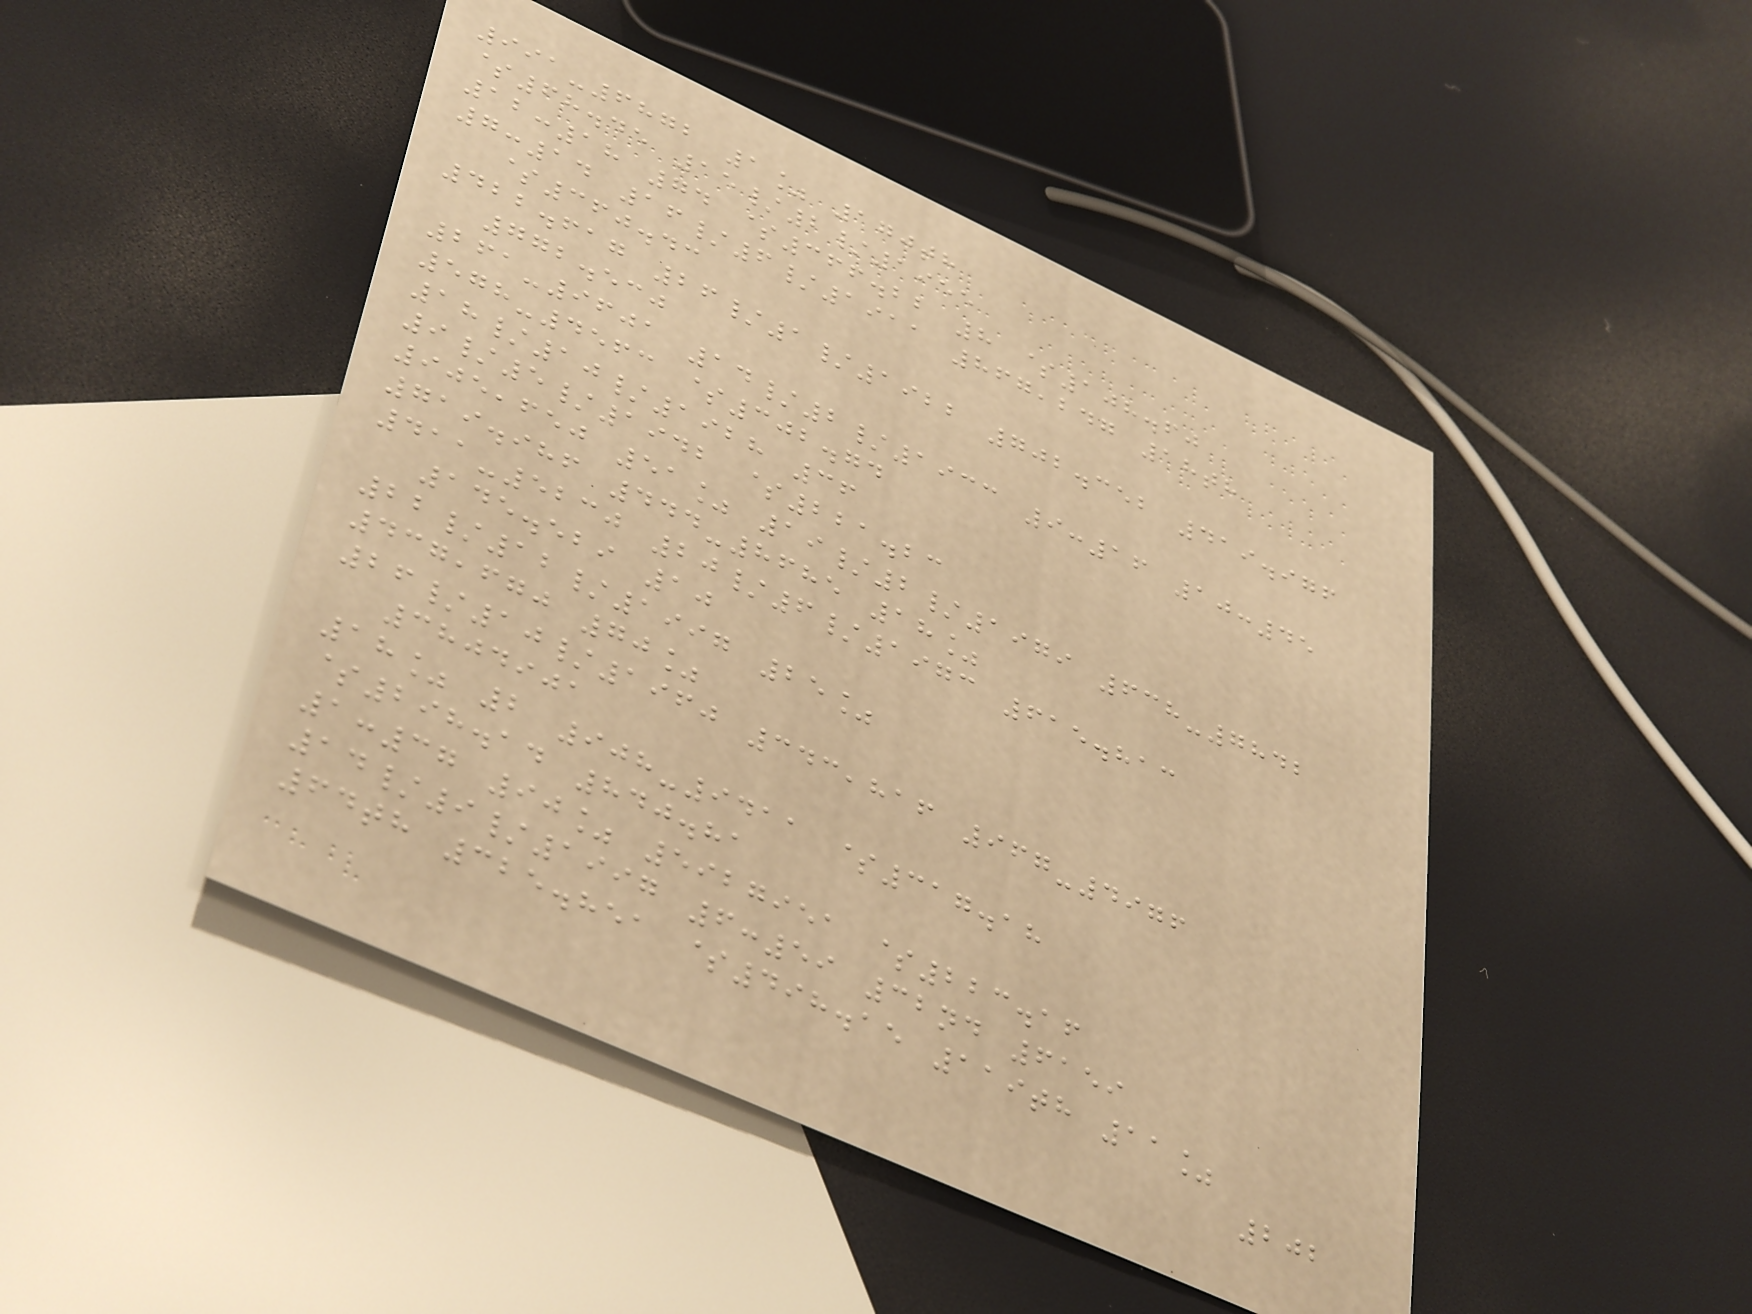991-6872 1% 170th
$68.45 15/2/1955
12:18 74 $366.22 8 $108.60
7:14 16/6/1911 867,247 18th
$360.43
422.617 26/1/1922 702.352 419.976
772.530
261-9601 14/2/1933 9:16 10:45
578-4563 $302.74
18/10/1928 36
9/5/1942 $221.23
905,650 51% 19/2/1979 638-7842
719.986 444-8685 18%
411-5230 20/6/1973 615.813
145.529 10
22/12/1997 25%
437,670 70%
26/10/1960 343,816 967-4976
3804901
18% 2 908-9411 $317.18
$298.14 840.81
1:37 90% 5927951 $223.16
14/9/1997 6:59 32nd 6159
64th 325.851 $498.15 119th 11%
202
